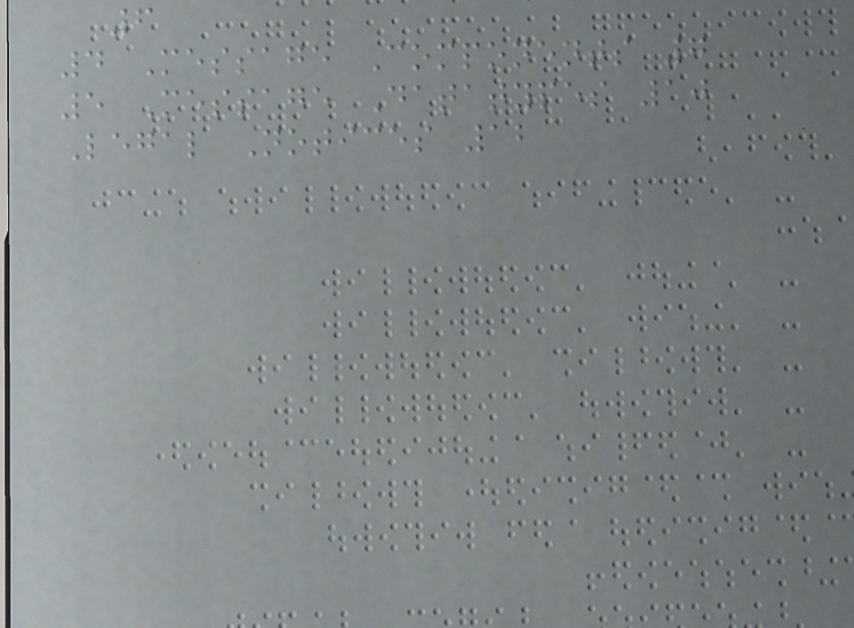6
4 Message Components 7
5 Message Datatypes 10
Legal Notices 12
